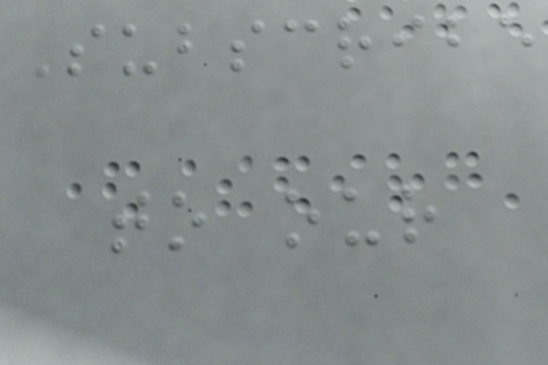Subscribe
to our
